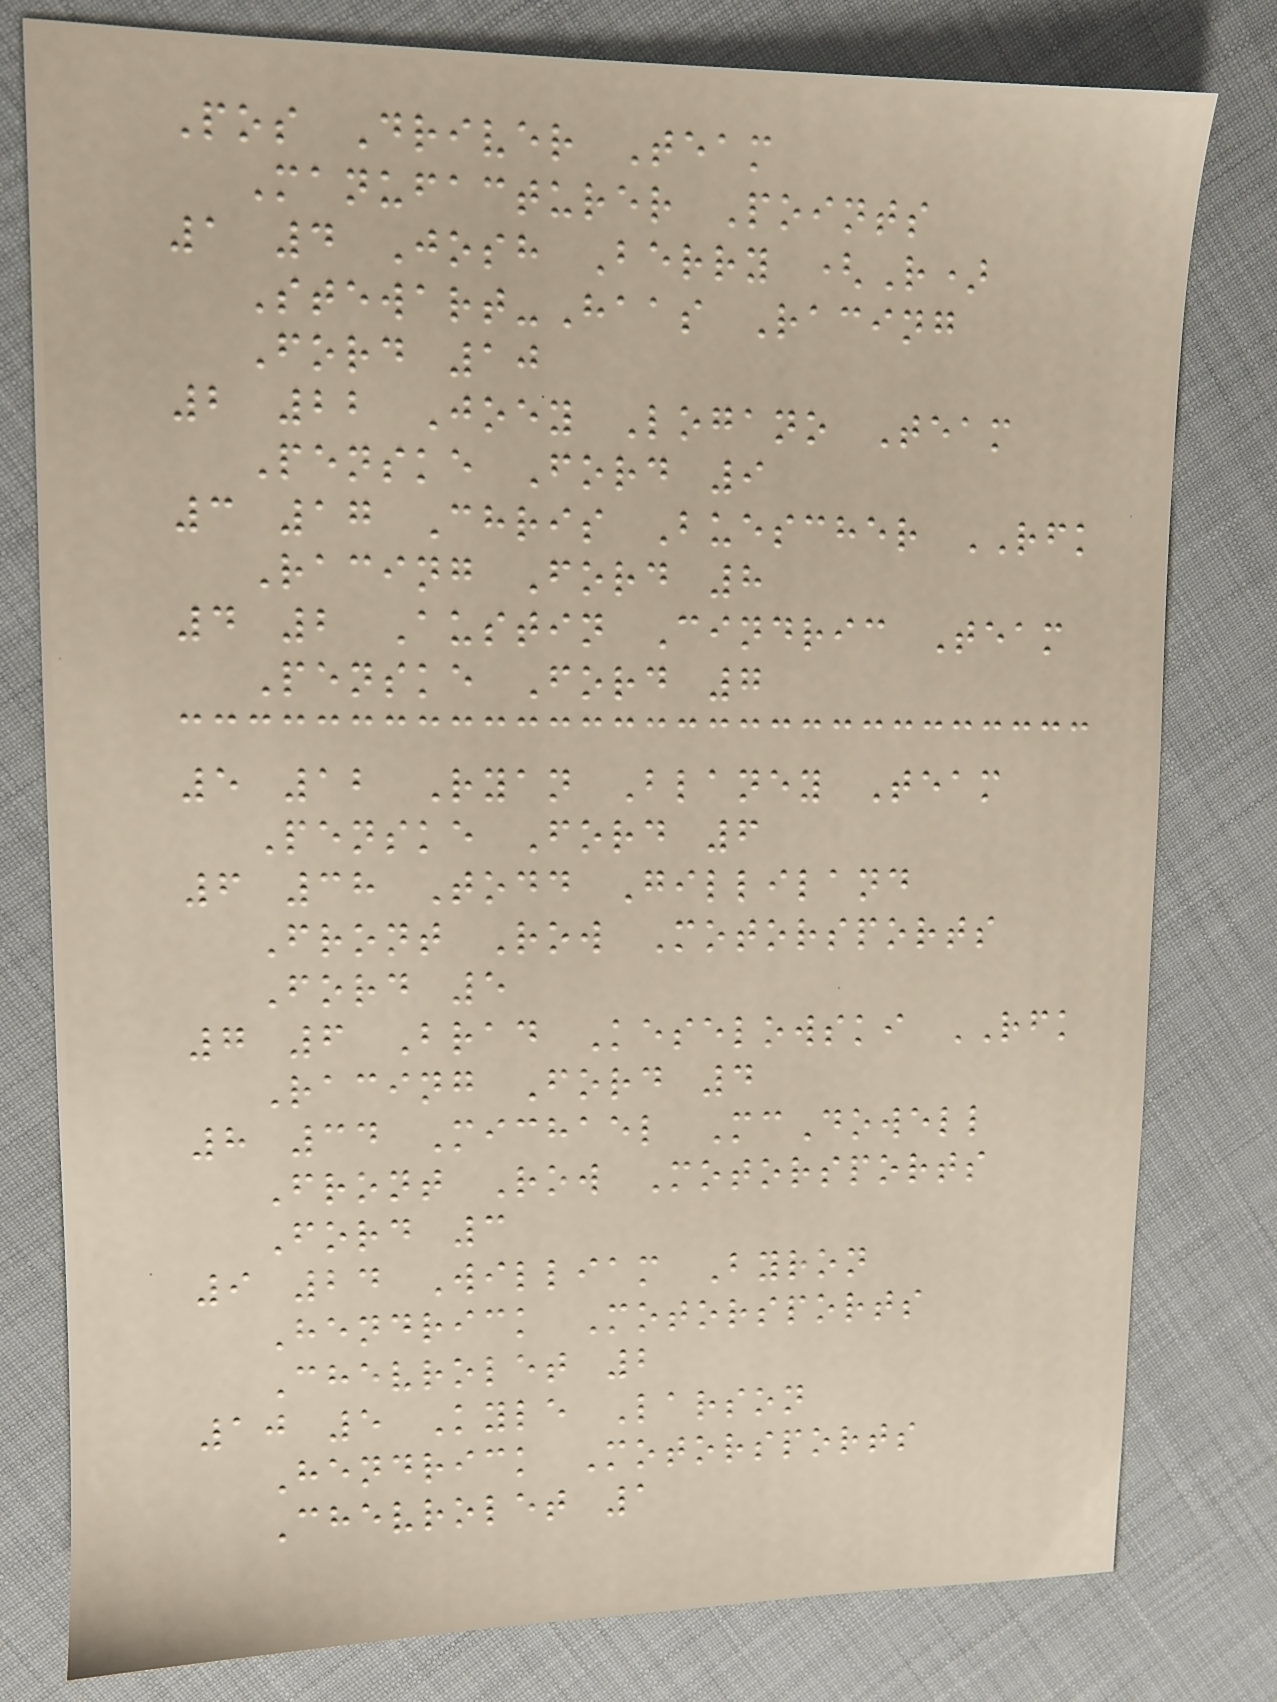Pos Driver Team
Manufacturer Points
1 4 Josh Berry (R)
Stewart-Haas Racing
Ford 10
2 22 Joey Logano Team
Penske Ford 9
3 17 Chris Buescher RFK
Racing Ford 8
4 2 Austin Cindric Team
Penske Ford 7
5 12 Ryan Blaney Team
Penske Ford 6
6 38 Todd Gilliland
Front Row Motorsports
Ford 5
7 6 Brad Keselowski RFK
Racing Ford 4
8 34 Michael McDowell
Front Row Motorsports
Ford 3
9 24 William Byron
Hendrick Motorsports
Chevrolet 2
10 5 Kyle Larson
Hendrick Motorsports
Chevrolet 1
